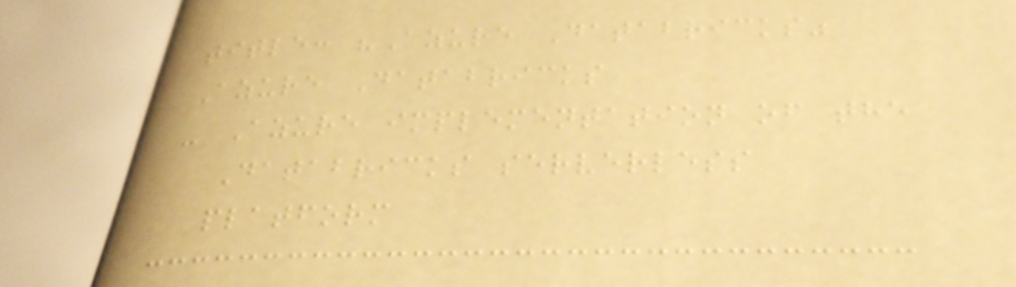title: "Azure Databricks"
Azure Databricks
- Azure implementation of the
Databricks serverless
platform
